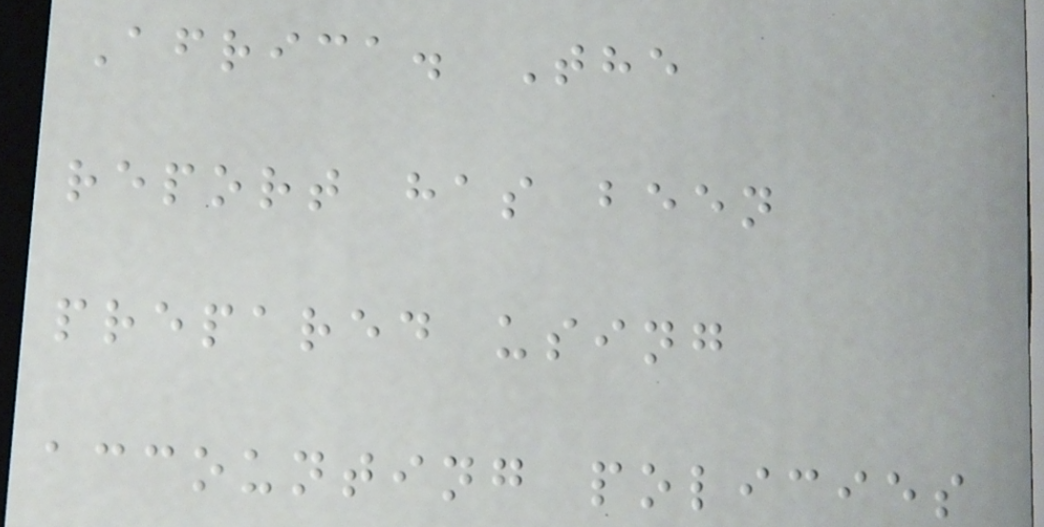Africa. The
report has been
prepared using
accounting policies
